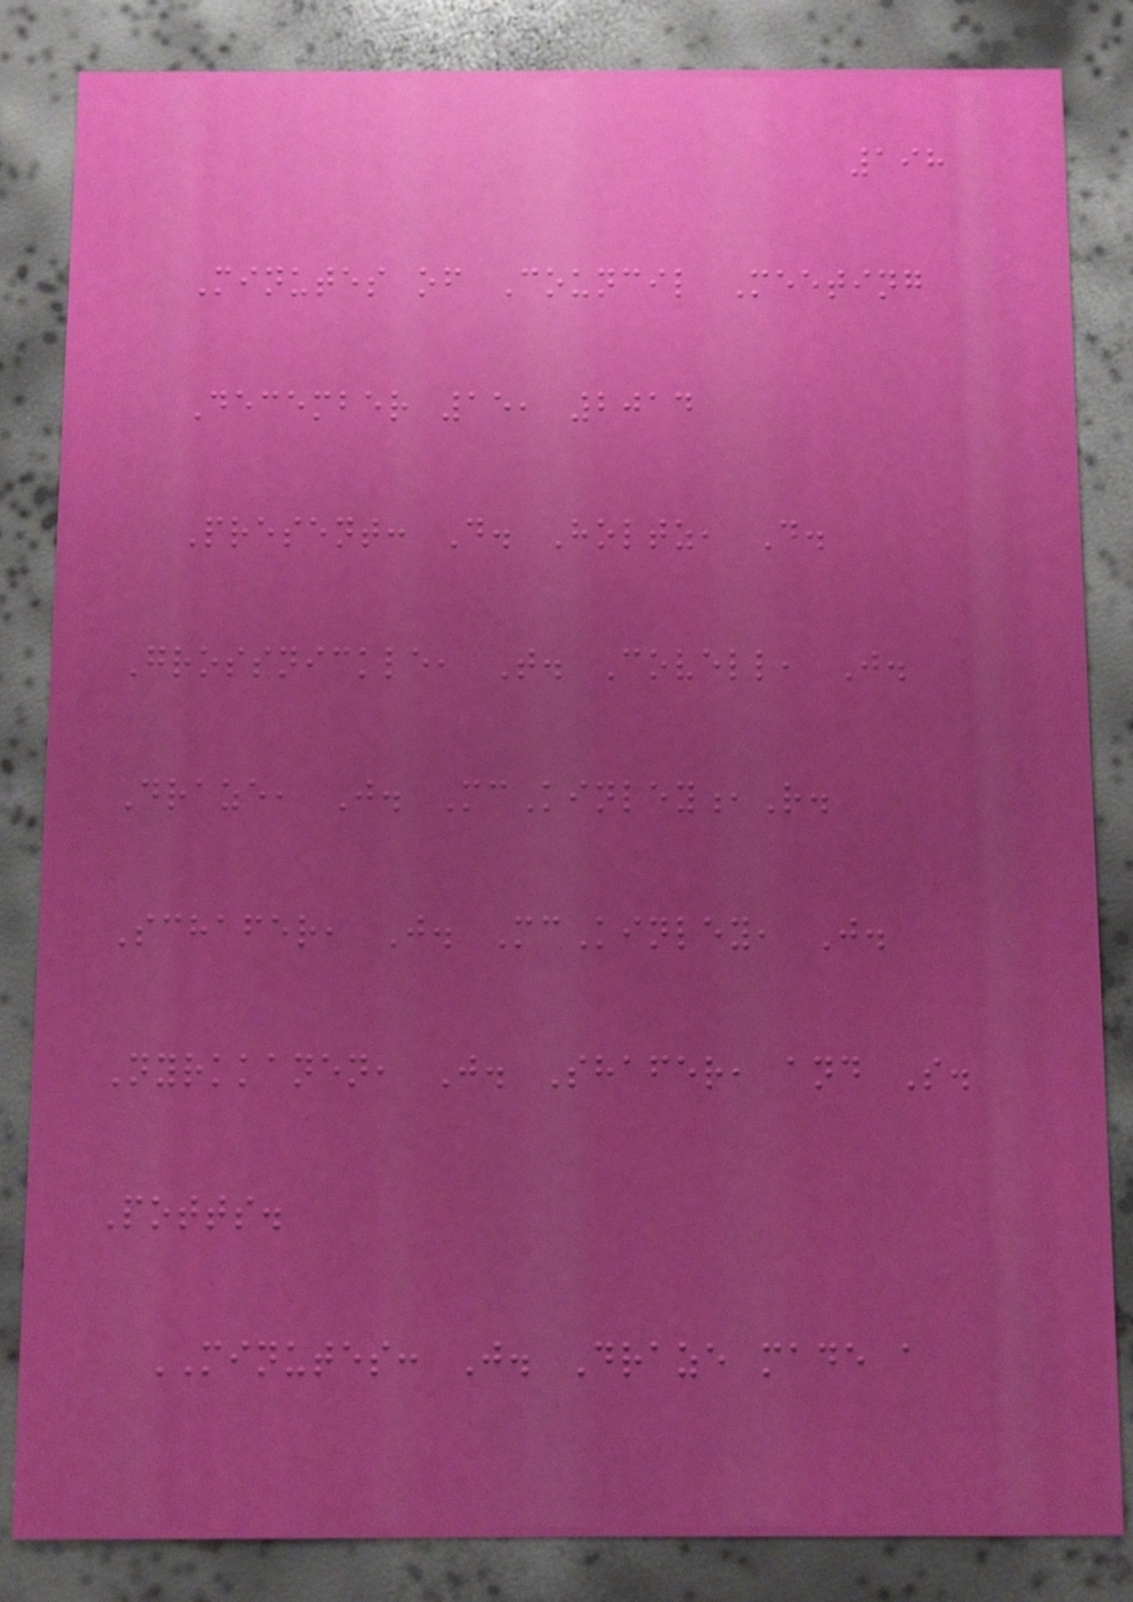198
Minutes of Council Meeting
December 15, 2014
Present: D. Holtz, D.
Grossnickle, T. Covell, J.
Draze, J. McKinley,R.
Schafer, J. McKinley, J.
Nyrkkanen, J. Shafer, and S.
Potts.
MINUTES: J. Draze made a
